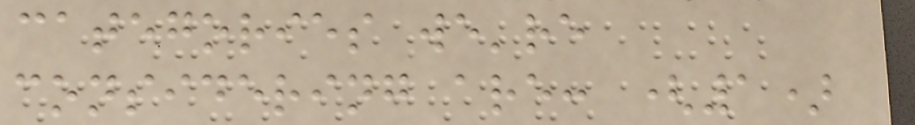categories we're
considering are: (1)
